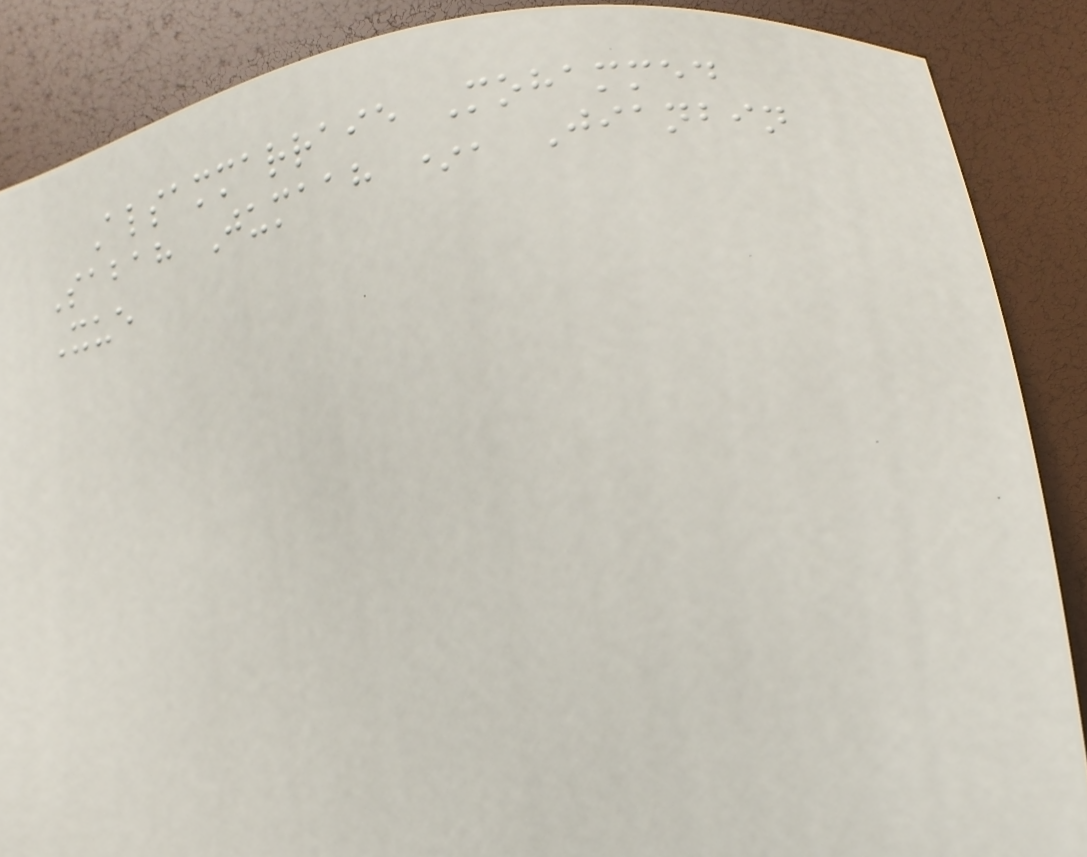Alsammarraie Mohammed
Sabah Jumaah *, Jianbin
Xue
